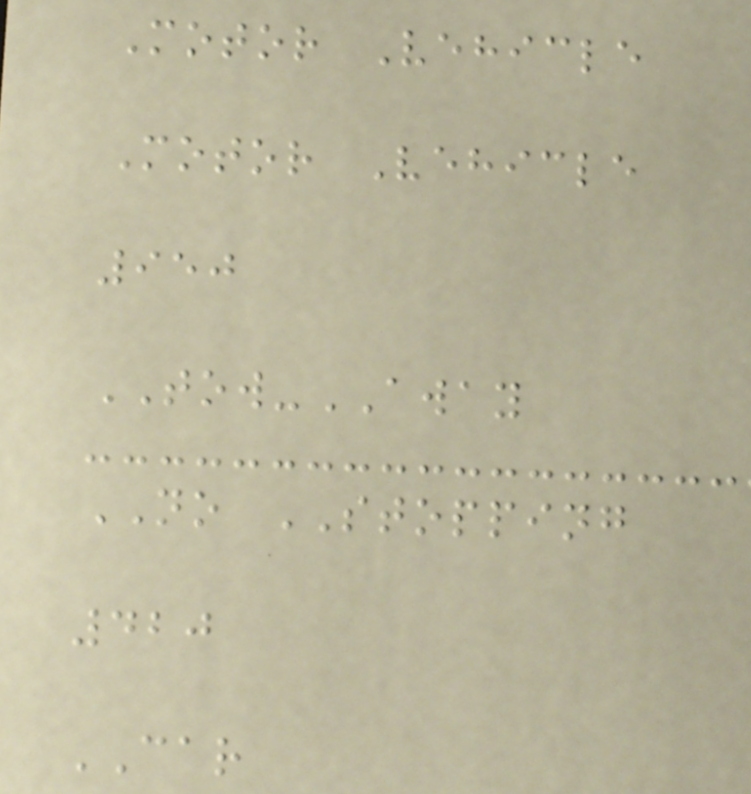Motor Vehicle
Motor Vehicle
950
TOW-AWAY
NO STOPPING
420
CAR
